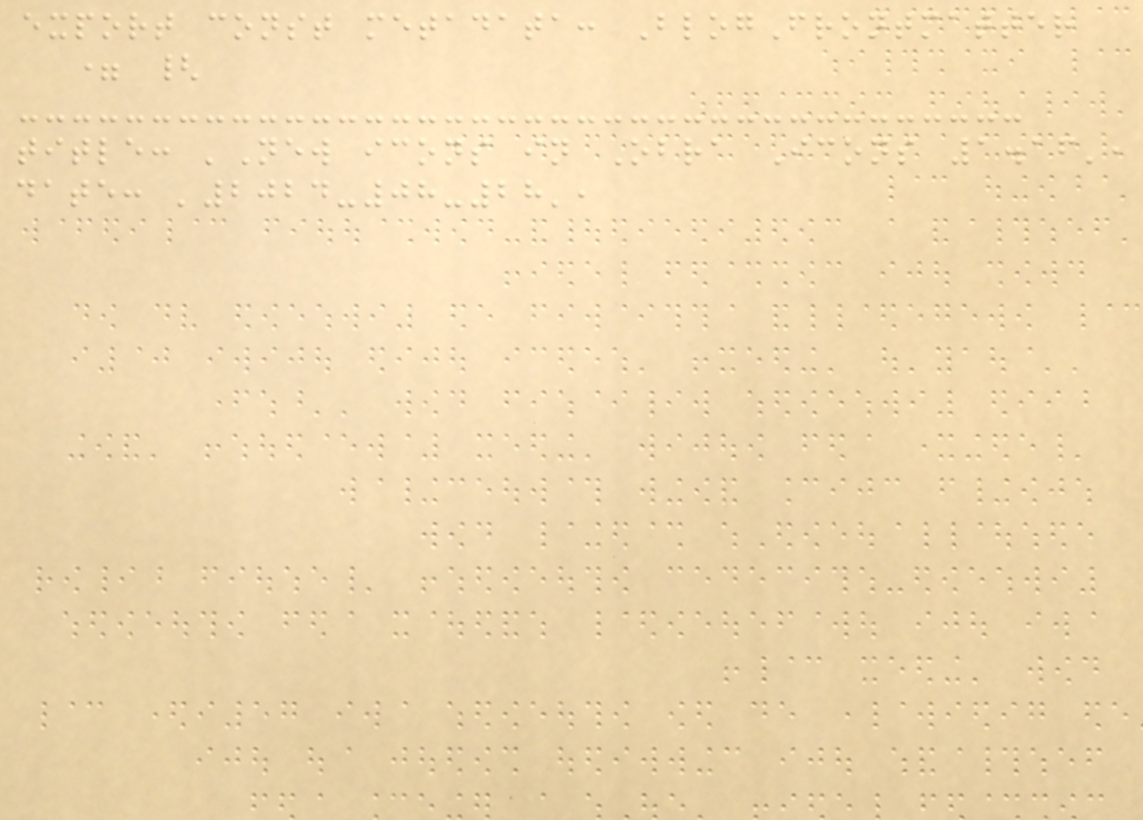export const metadata: BlogFrontmatter
= {
title: 'New icons in Obra Icons 1.16',
date: '2024-08-28',
